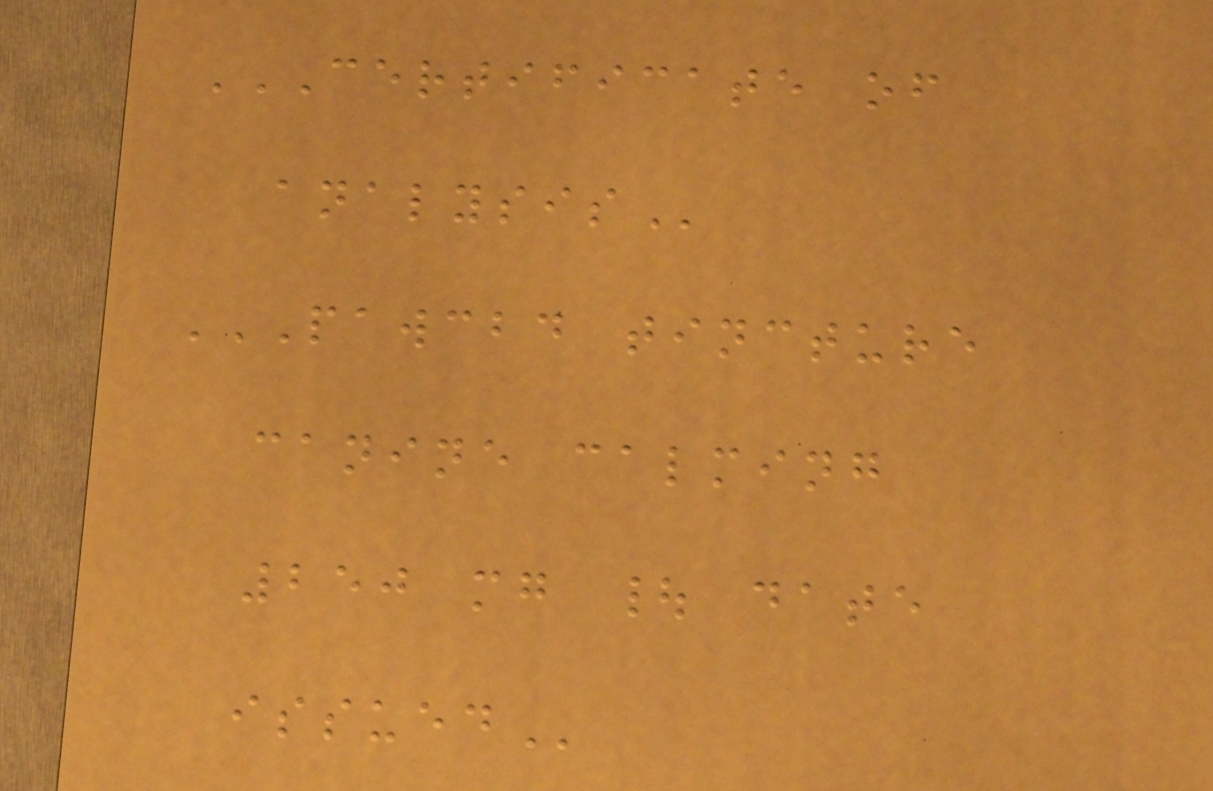CERTIFICATE OF
ANALYSIS
PAWCBD TINCTURE
CANINE CALMING
250 MG | DATE
ISSUED
